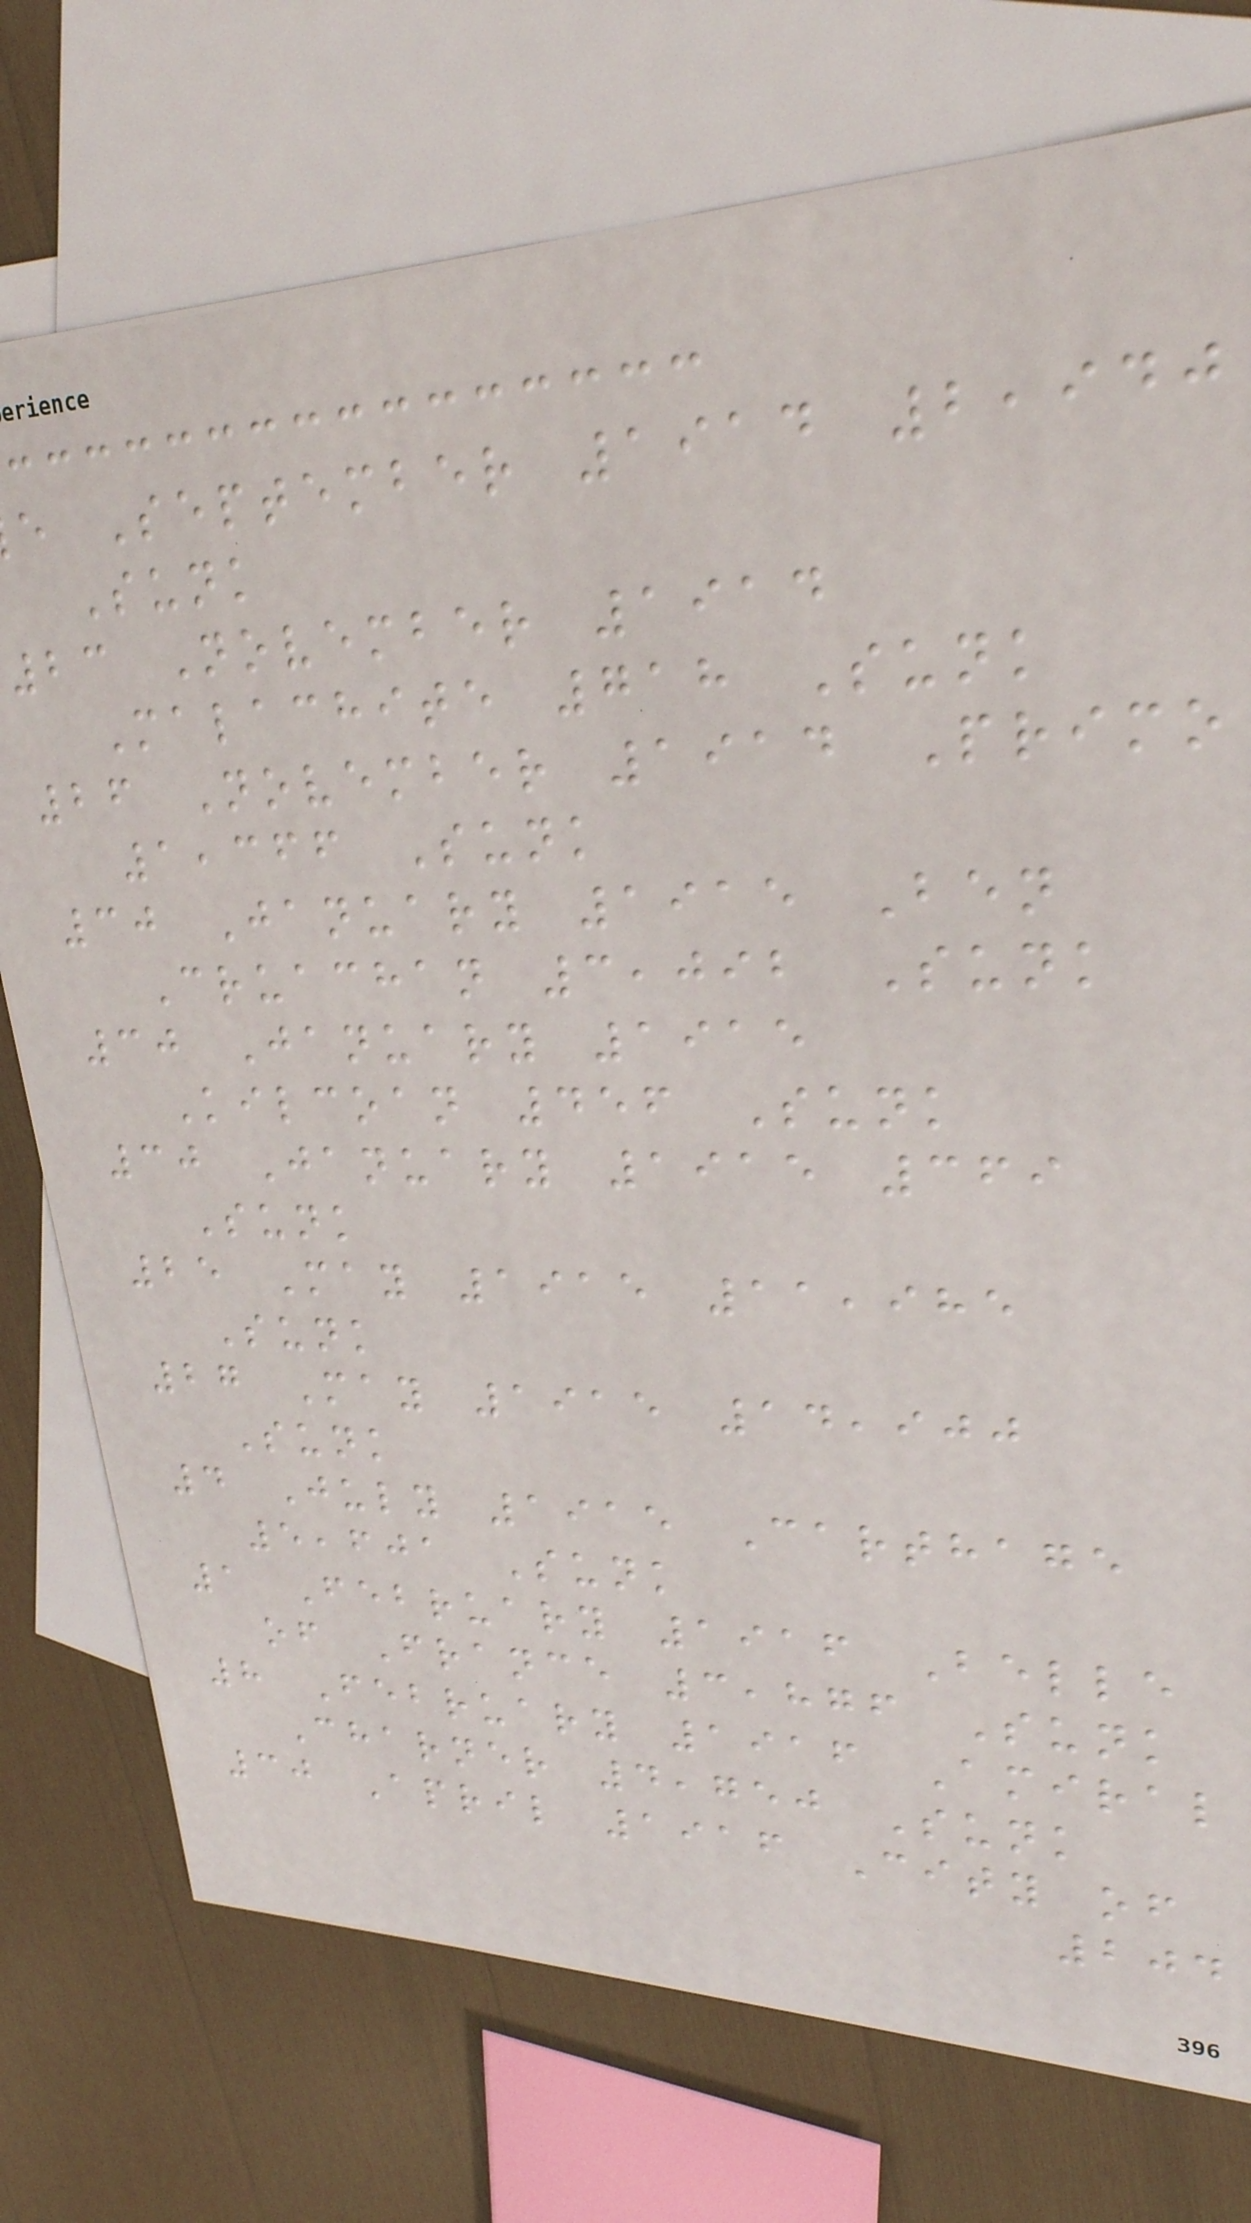e September 1914 2,940
Sunk
23 November 1914
Malachite 718 Sunk
26 November 1914 Primo
1,366 Sunk
30 January 1915 Ben
Cruachan 3,092 Sunk
30 January 1915
Kilcoan 456 Sunk
30 January 1915 369
Sunk
25 May 1915 11,985
Sunk
27 May 1915 14,900
Sunk
4 July 1915 Carthage
5,601 Sunk
1 February 1916 Belle
of France 3,876 Sunk
8 February 1916 Amiral
Charner 4,750 Sunk
30 April 1916 City of
204
